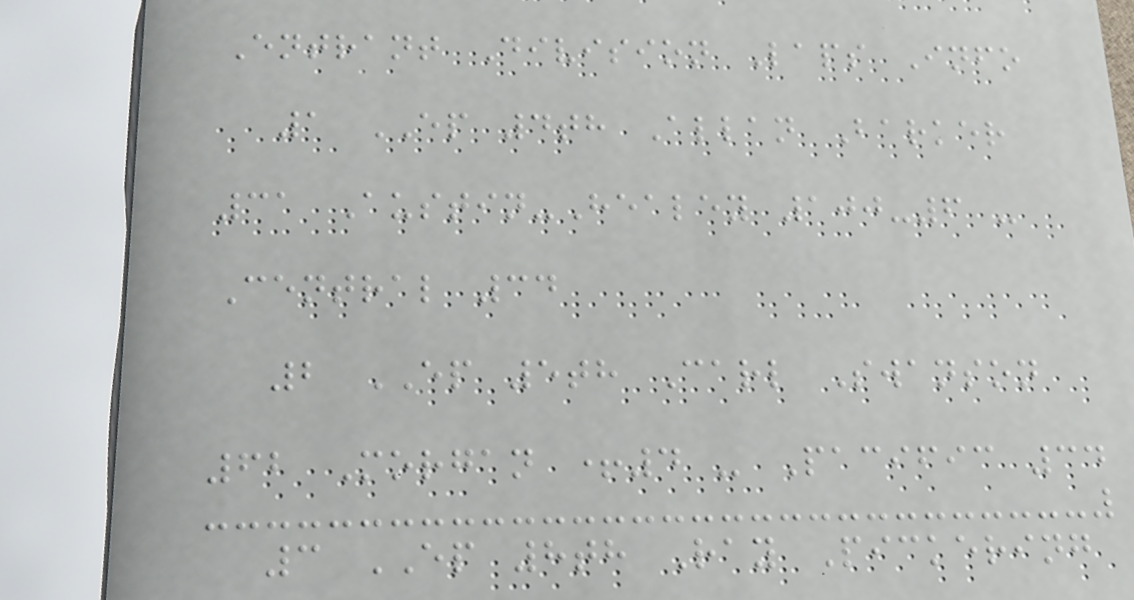Entrant Division Laps Info
1 EP 4th Allan Barker
31 Austin-Healey 100-6 -
Central 34
2 EP 5th Carl Swanson
62 Morgan +4 - Pacific 34
3 EP 8th Ray Pickering
